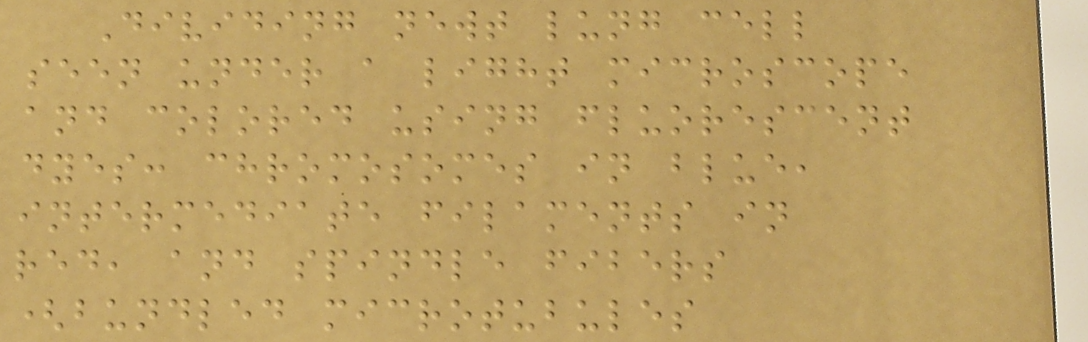Dividing newt lung cell
seen under a light microscope
and colored using fluorescent
dyes: chromosomes in blue,
intermediate filaments in
red, and spindle fibers
(bundled microtubules
